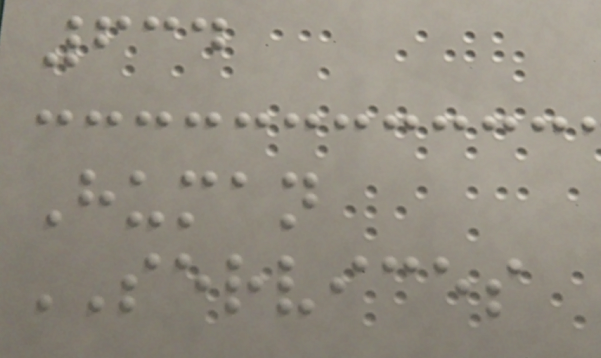634
Human
SERVICES
